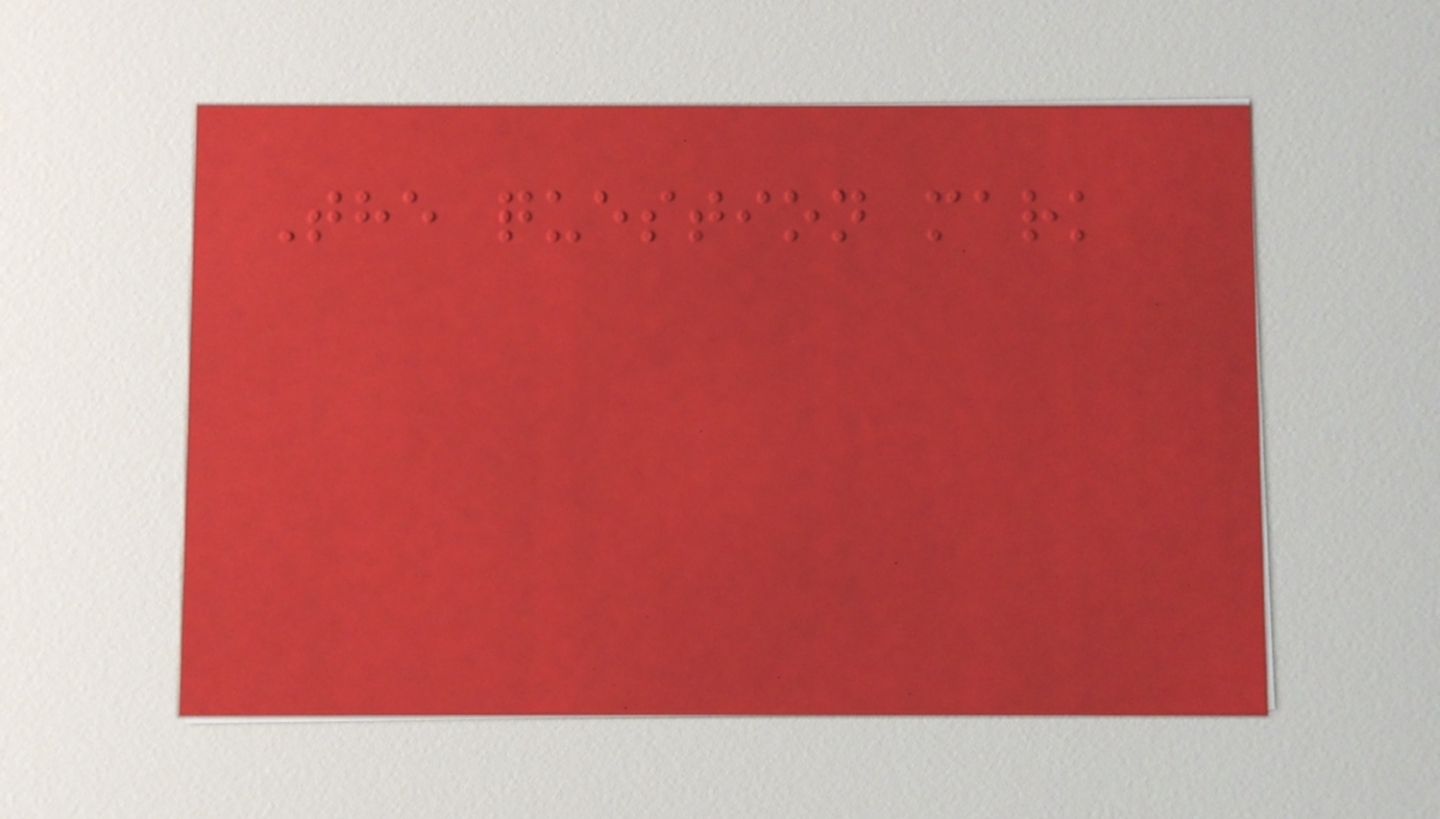The question mark
